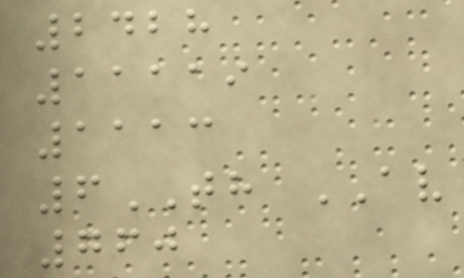2428
11119
1113
6TH AV
760
